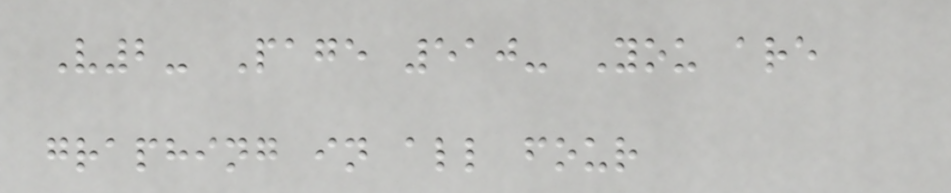V2- Page 510- You are
graphing in all four
